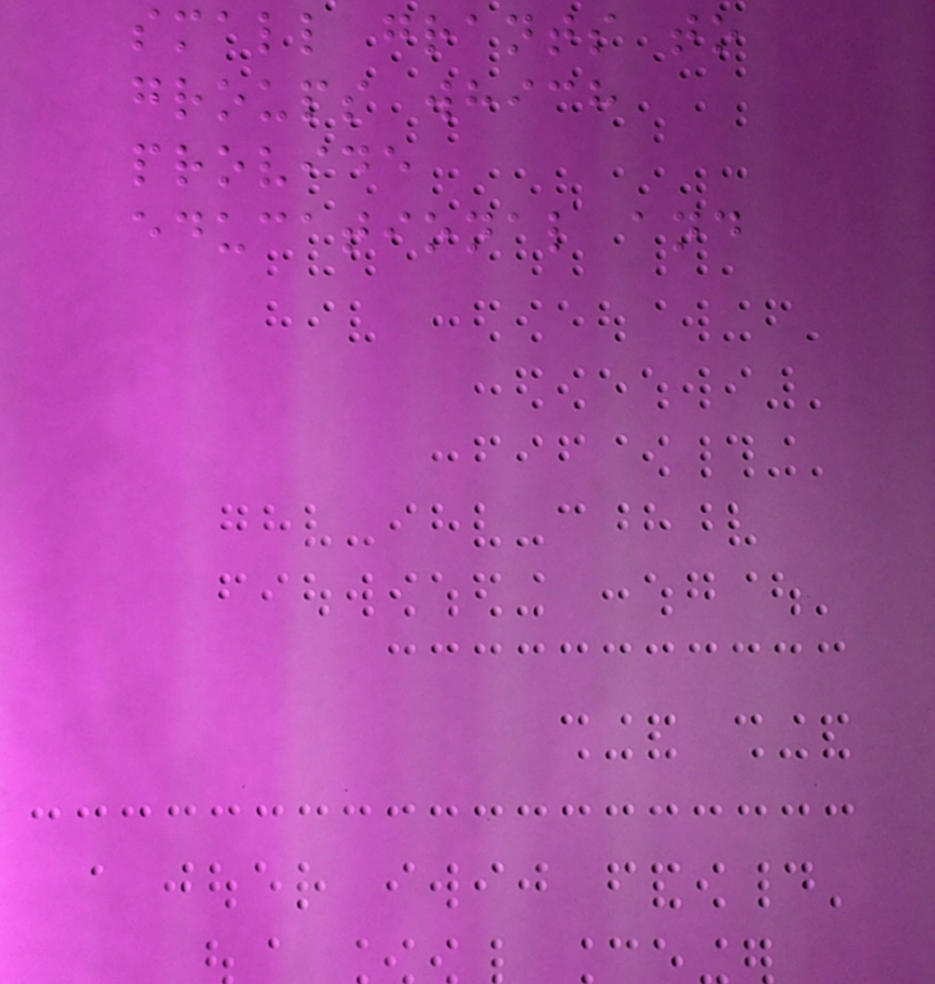small grants to
groups which
provide
educational and
